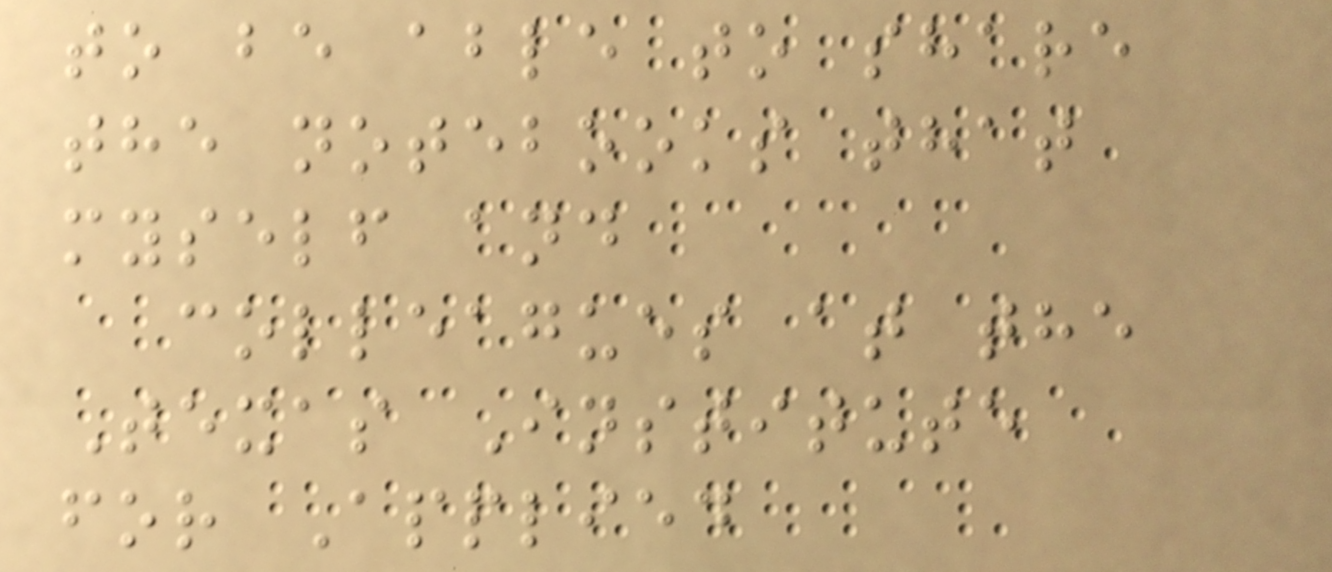to be able to share
the notebooks that
myself and
colleagues at the
Texas Institute
for Applied
